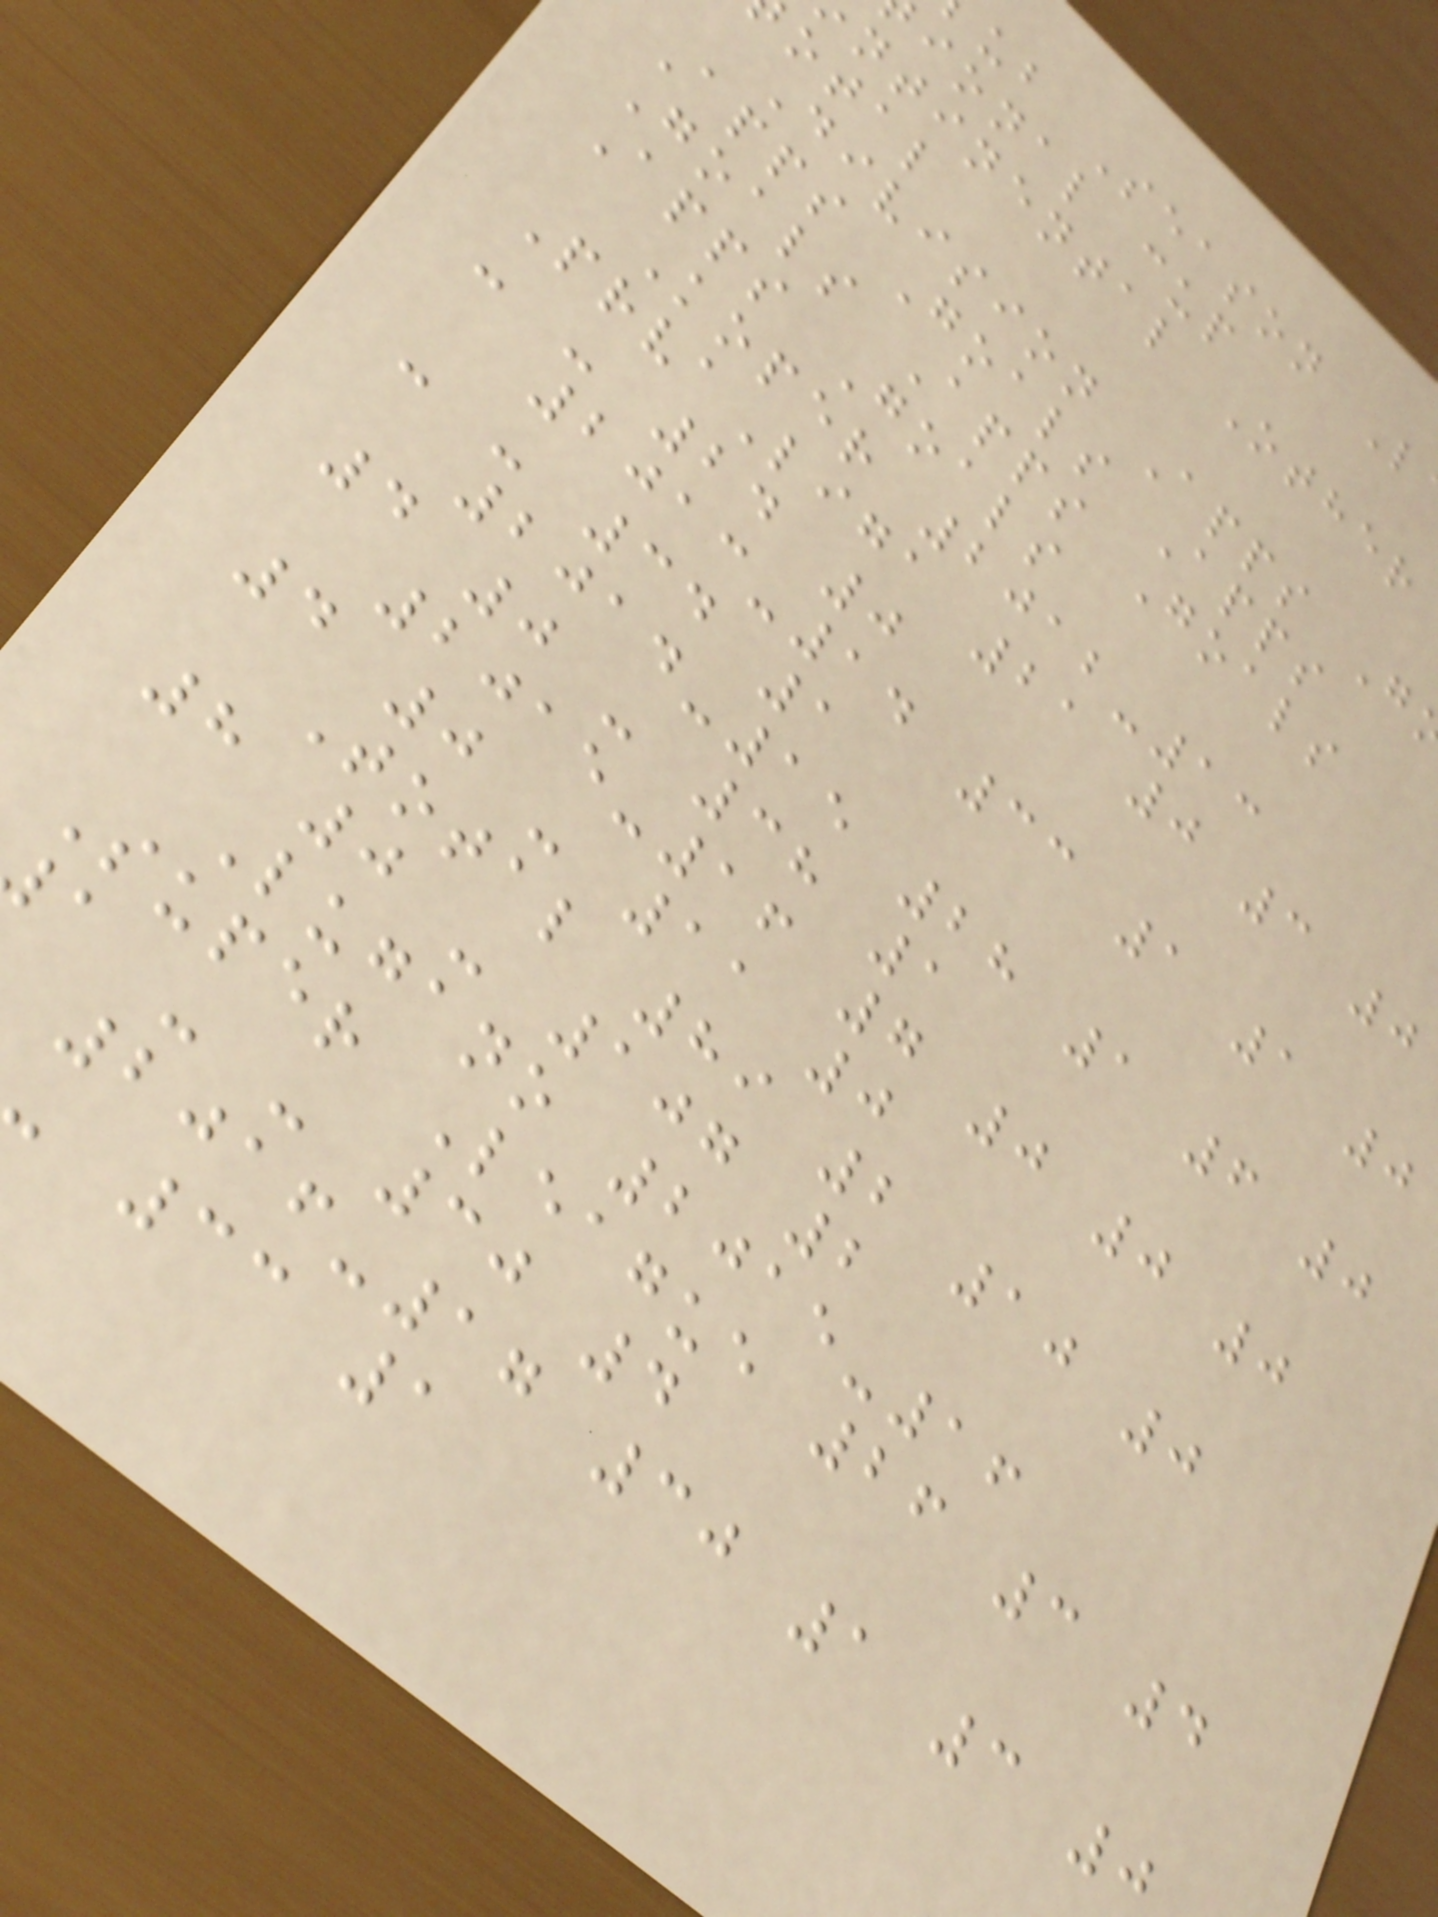ub Season L
ional cup
ntinental Other
otal
Division Apps G
Apps Goals Apps
Goals Apps Goals
Apps Goals
Koper 2012-13
PrvaLiga 21 0 3 0
- - 24 0
2013-14 33 1 1 0
- - 34 1
2014-15 28 1 6 0
4 0 - 38 1
2015-16 7 0 0 0
4 0 - 11 0
Total 89 2 10 0
8 0 - 107 2
Lugano 2015-16
Super League 26 3 4
a - - 30 4
2016-17 30 1 3 0
- 33 1
